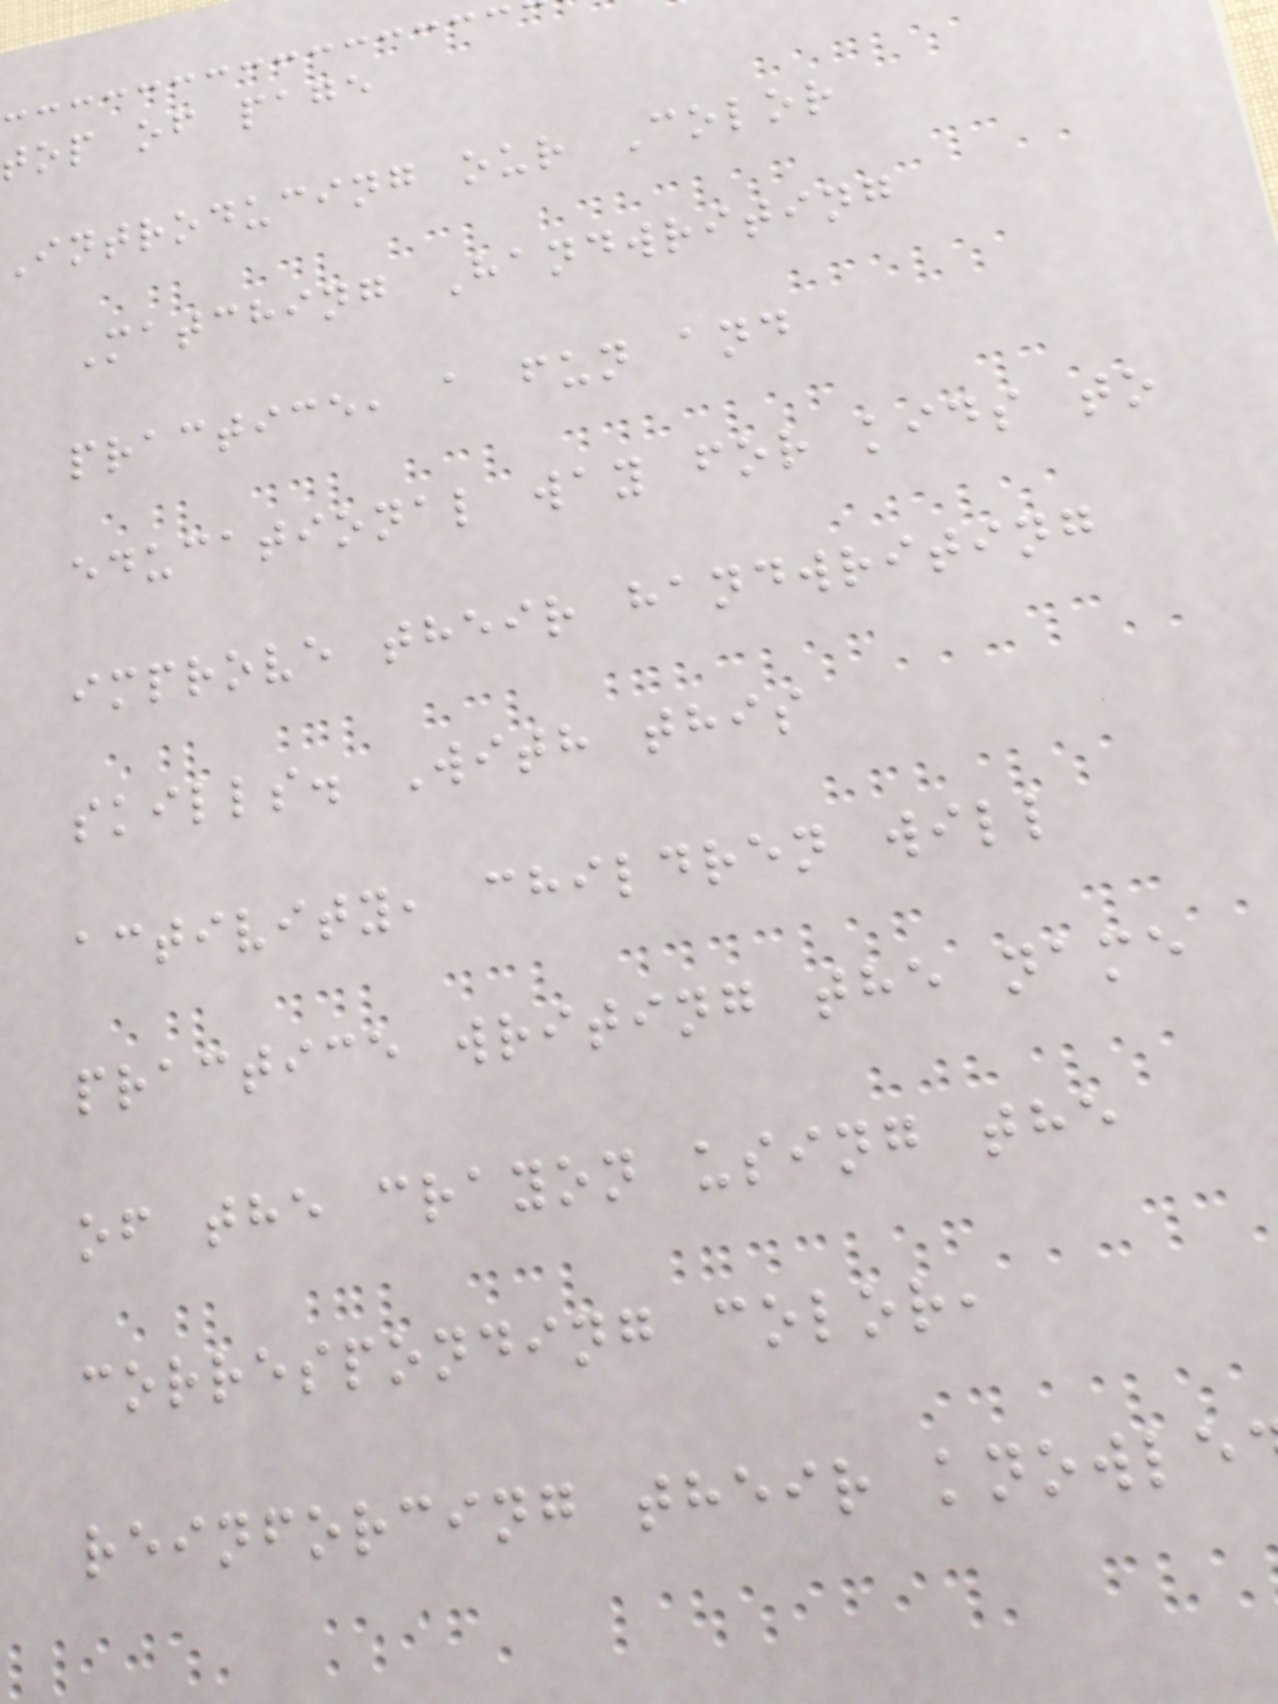top of page
Introducing our Color
Matching Handwriting
practice, a fun and
educational way for kids to
improve their handwriting
skills. With this
activity, children will
practice writing the name
of the crayon using the
corresponding color,
reinforcing their knowle
